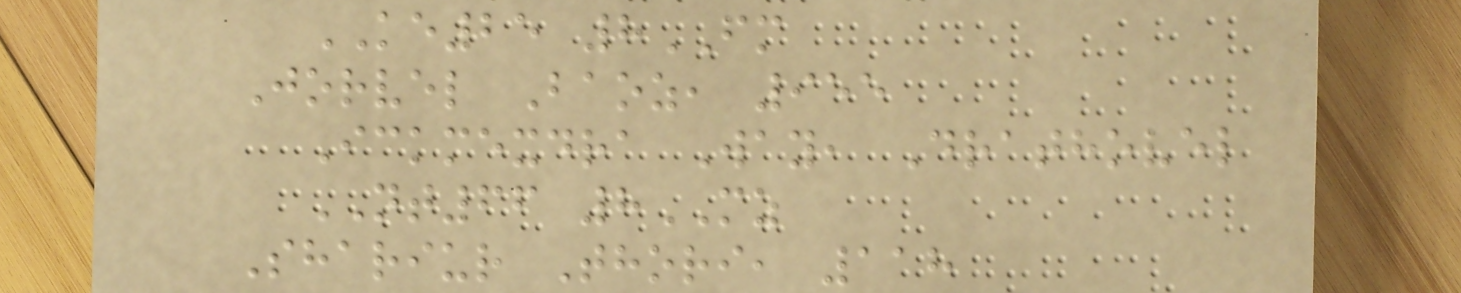KE25 8FM
Jorvel Baoz, 955
Ickmexdra Way, Drathovel
NT66 8MZ
Shariur Thori, 118
